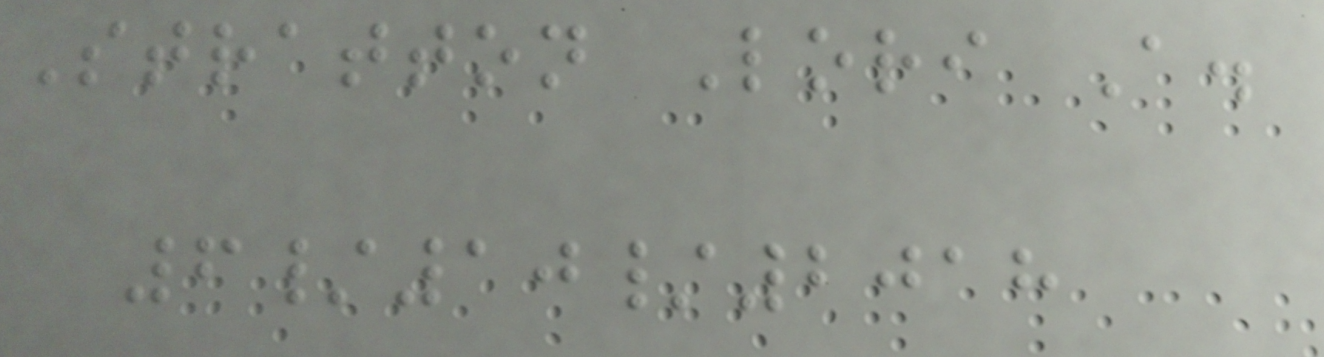Stratton Lori A.
6/10/2018
